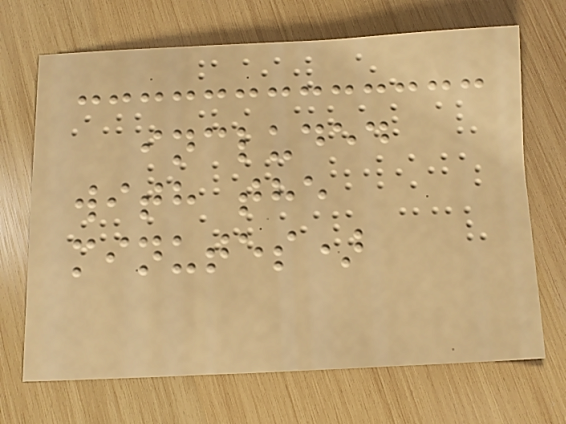included
with the
minutes)
